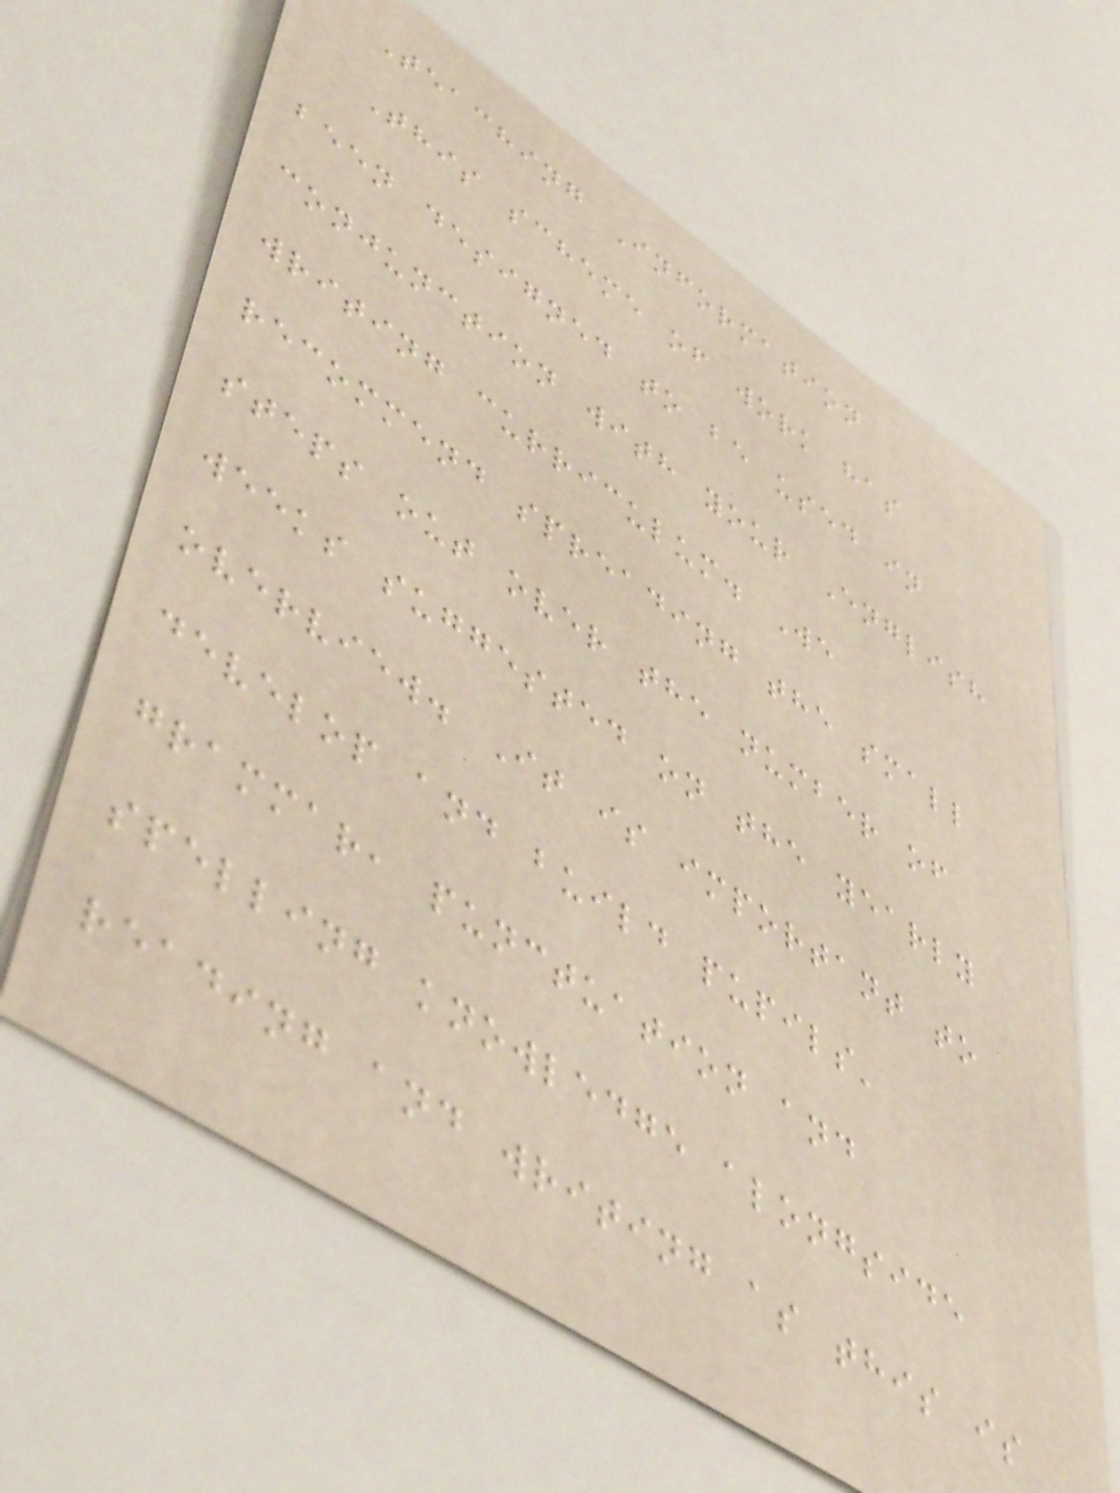Teaching Information
This scheme of work has
been designed to be used in
conjunction with your English
writing curriculum. We
recommend spreading the small
steps out over the number of
weeks suggested on the yearly
overview. It is important to
develop and build pupils'
grammar, punctuation and
spelling knowledge alongside
reading and writing as this is
